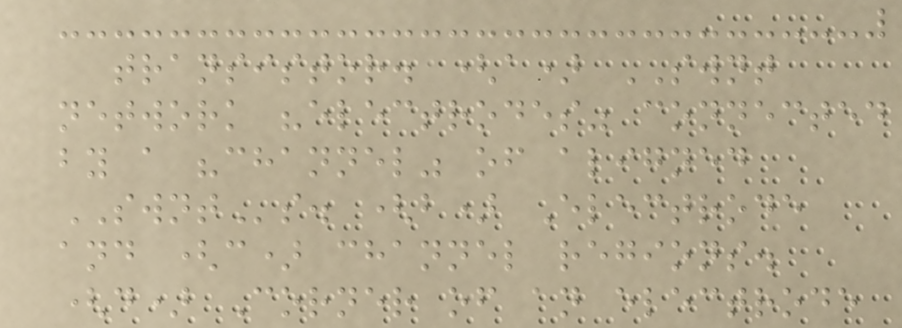transistor. (a) SWNT
network "electrodes" connected
by a "channel" of aligned
SWNTs. (b) Electrode
and (c) channel regions.
(d) Corner of an electrode
